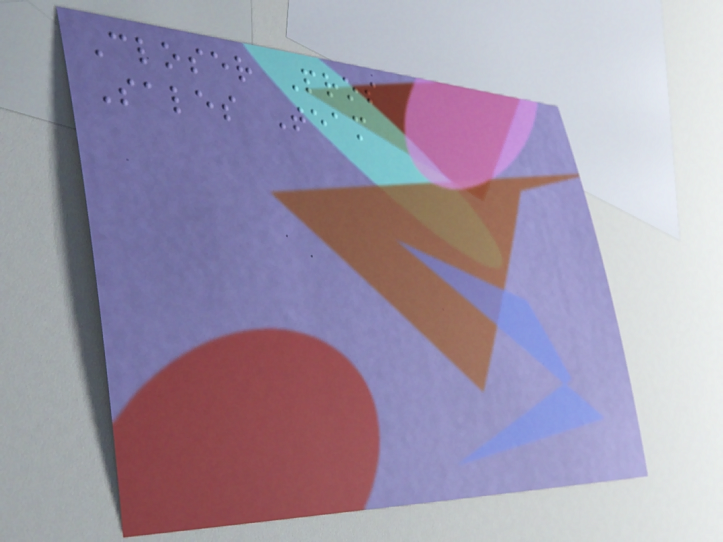Closer Pros
Sales Team
